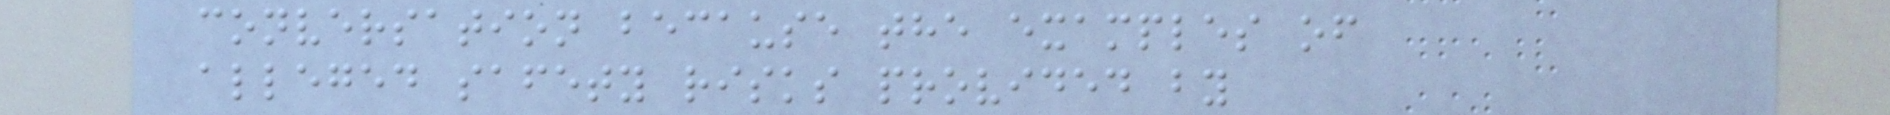conversation because the examples of
alleged safety risks provided by
